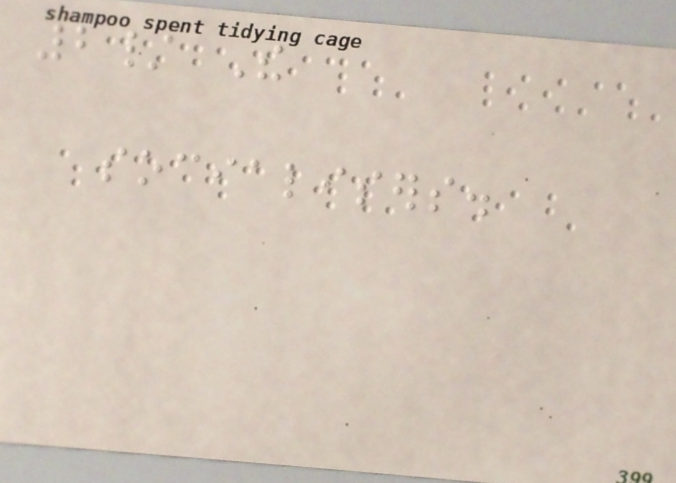2/ The
socialisers.
